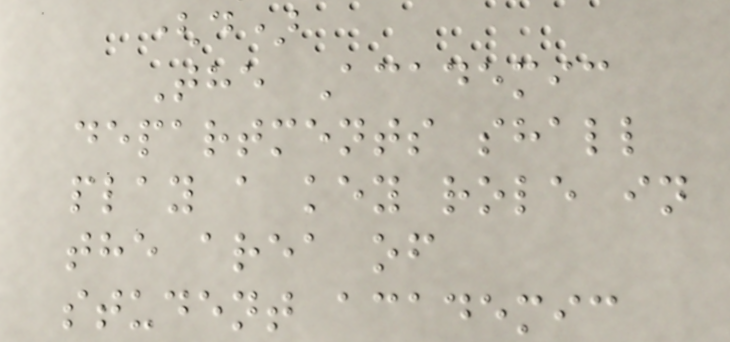(d)
The Academic
departments shall
play a key role in
the area of
student academic
